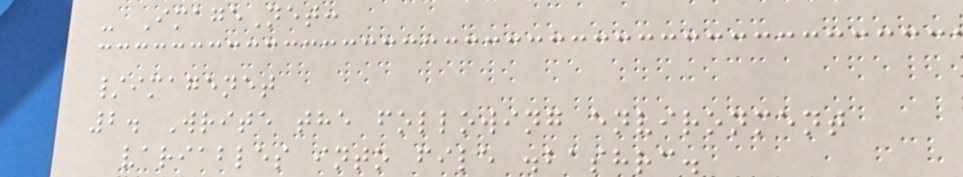- ImageNet:
/imagenet
2. Write the following environment
variables into file .bashrc.
